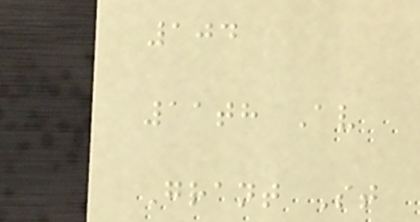104
11th Av
Grant St
